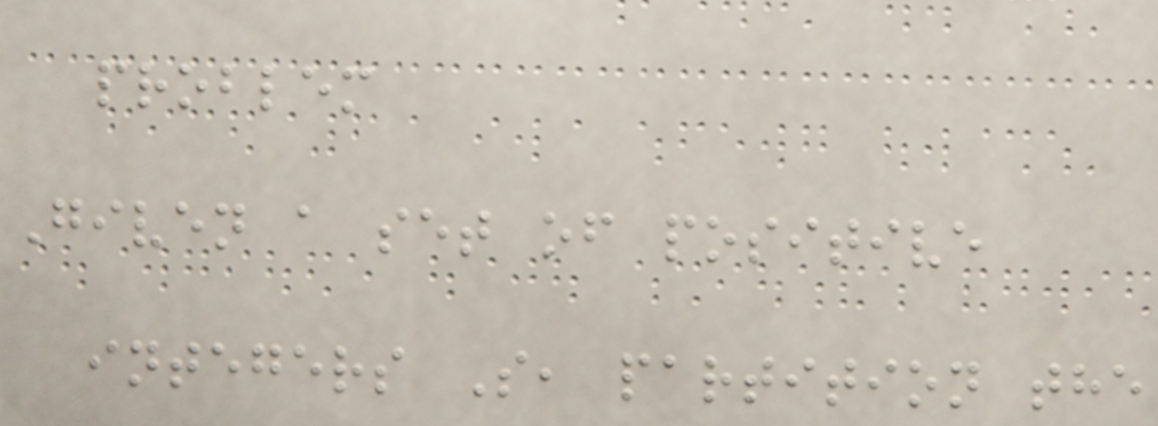problem
Given a set of positive
integers S, partition the
